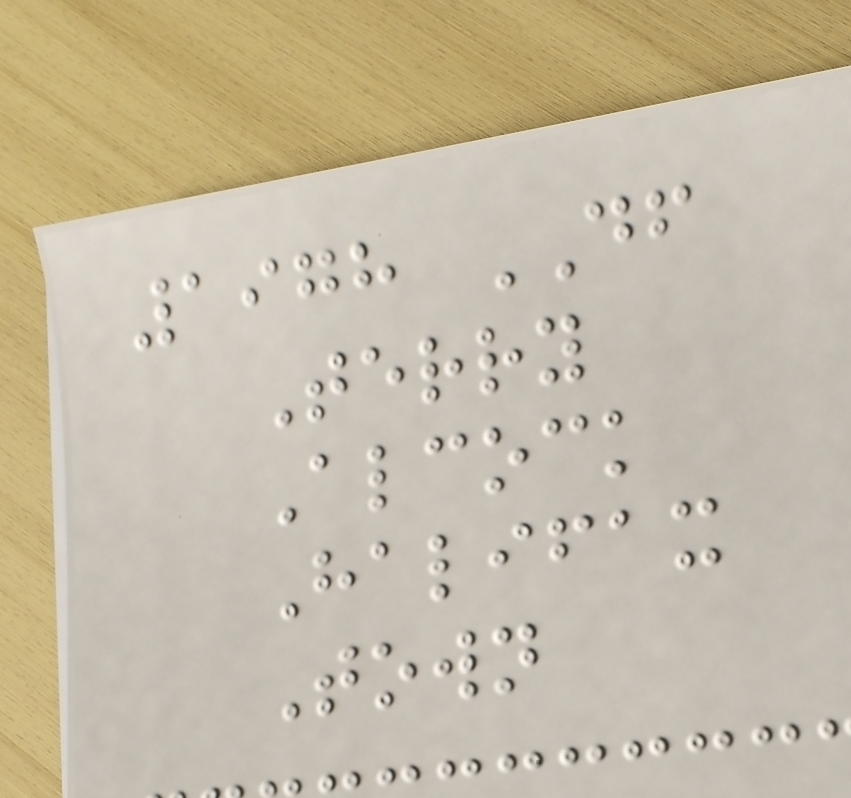1978 DF
Terry
Alcock
Halifax
Town
